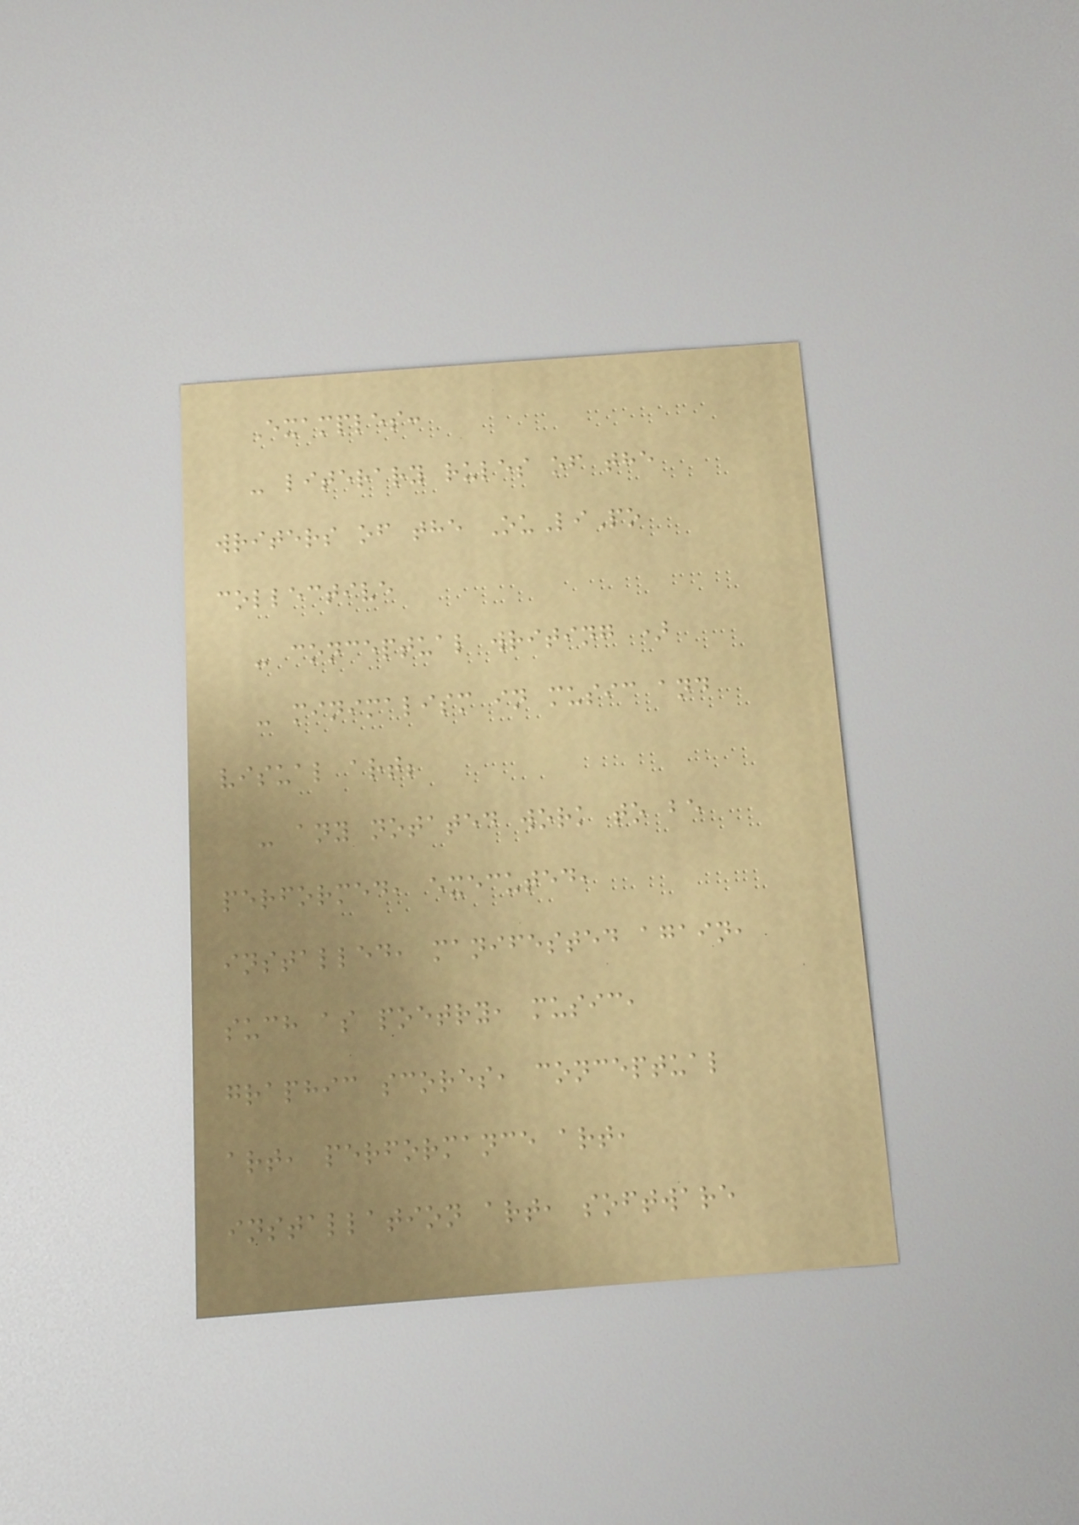Examples:
- literary rules of the
writers of the OuLiPo
collective
- conceptual writing )
- minimalism in music and
visual art;
- any notated work to be
performed, executed,
installed, manifested again,
such as poetry, music,
graphic scores, conceptual
art, performance art,
installation art, software
